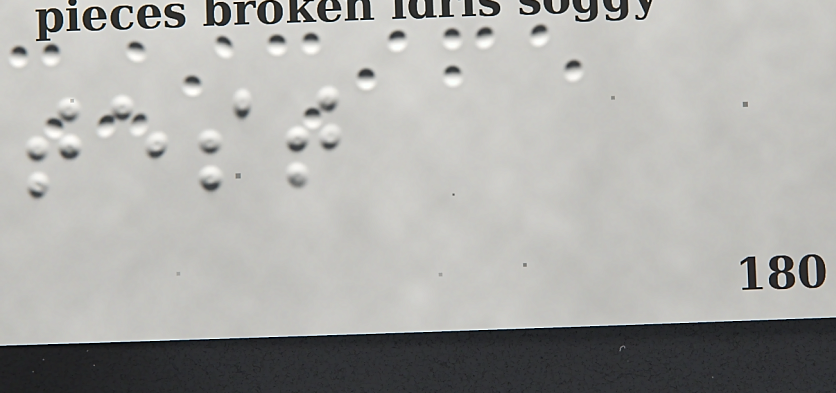test
